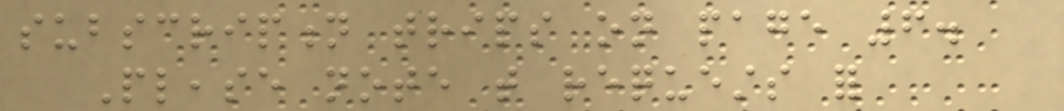subscription trips on page 6.
Please note that requests for
